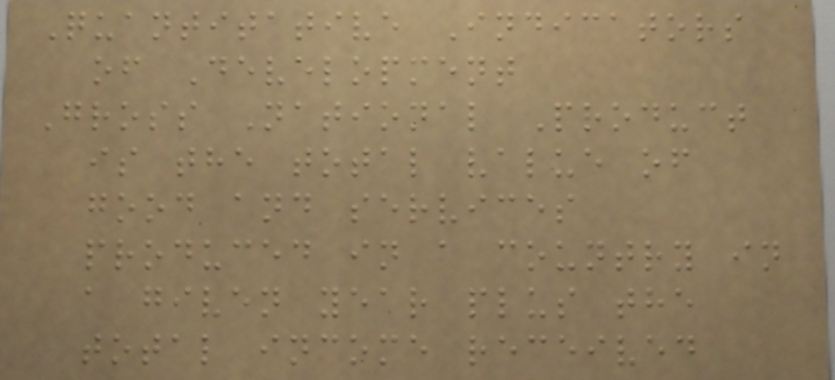Quantitative Indicators
of Development
Gross National Product
is the total value of
good and services
produced in a country in
a given year plus the
total income received
